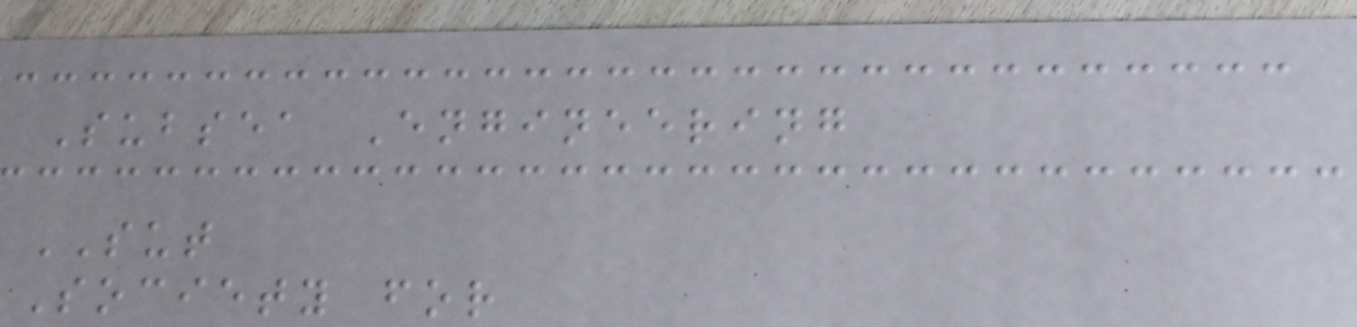Subsea Engineering
SUT
Society for
